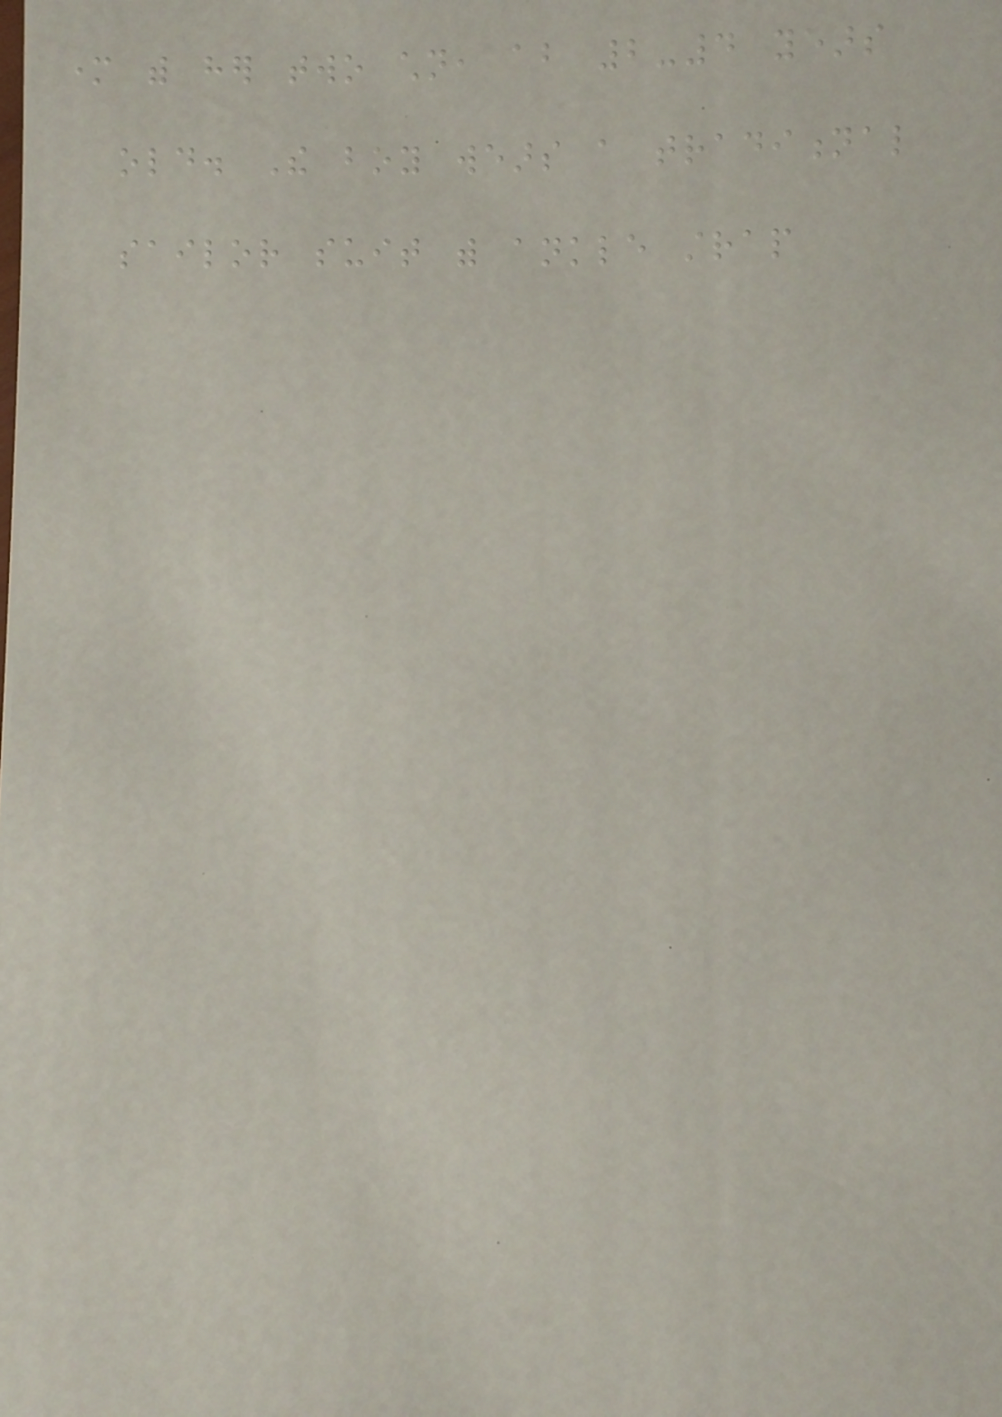mother with her two children, about 2-4 years
old. The boy wears a traditional
sailor suit with ankle strap
